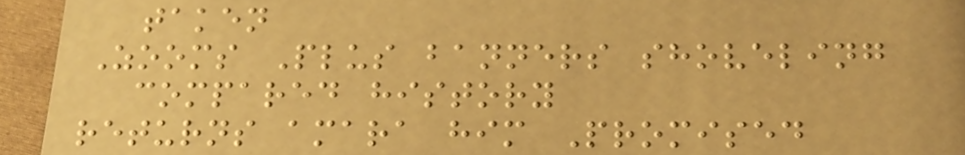taken
Zooms Plus banners shoveling
compared history
returns amara him Promised
